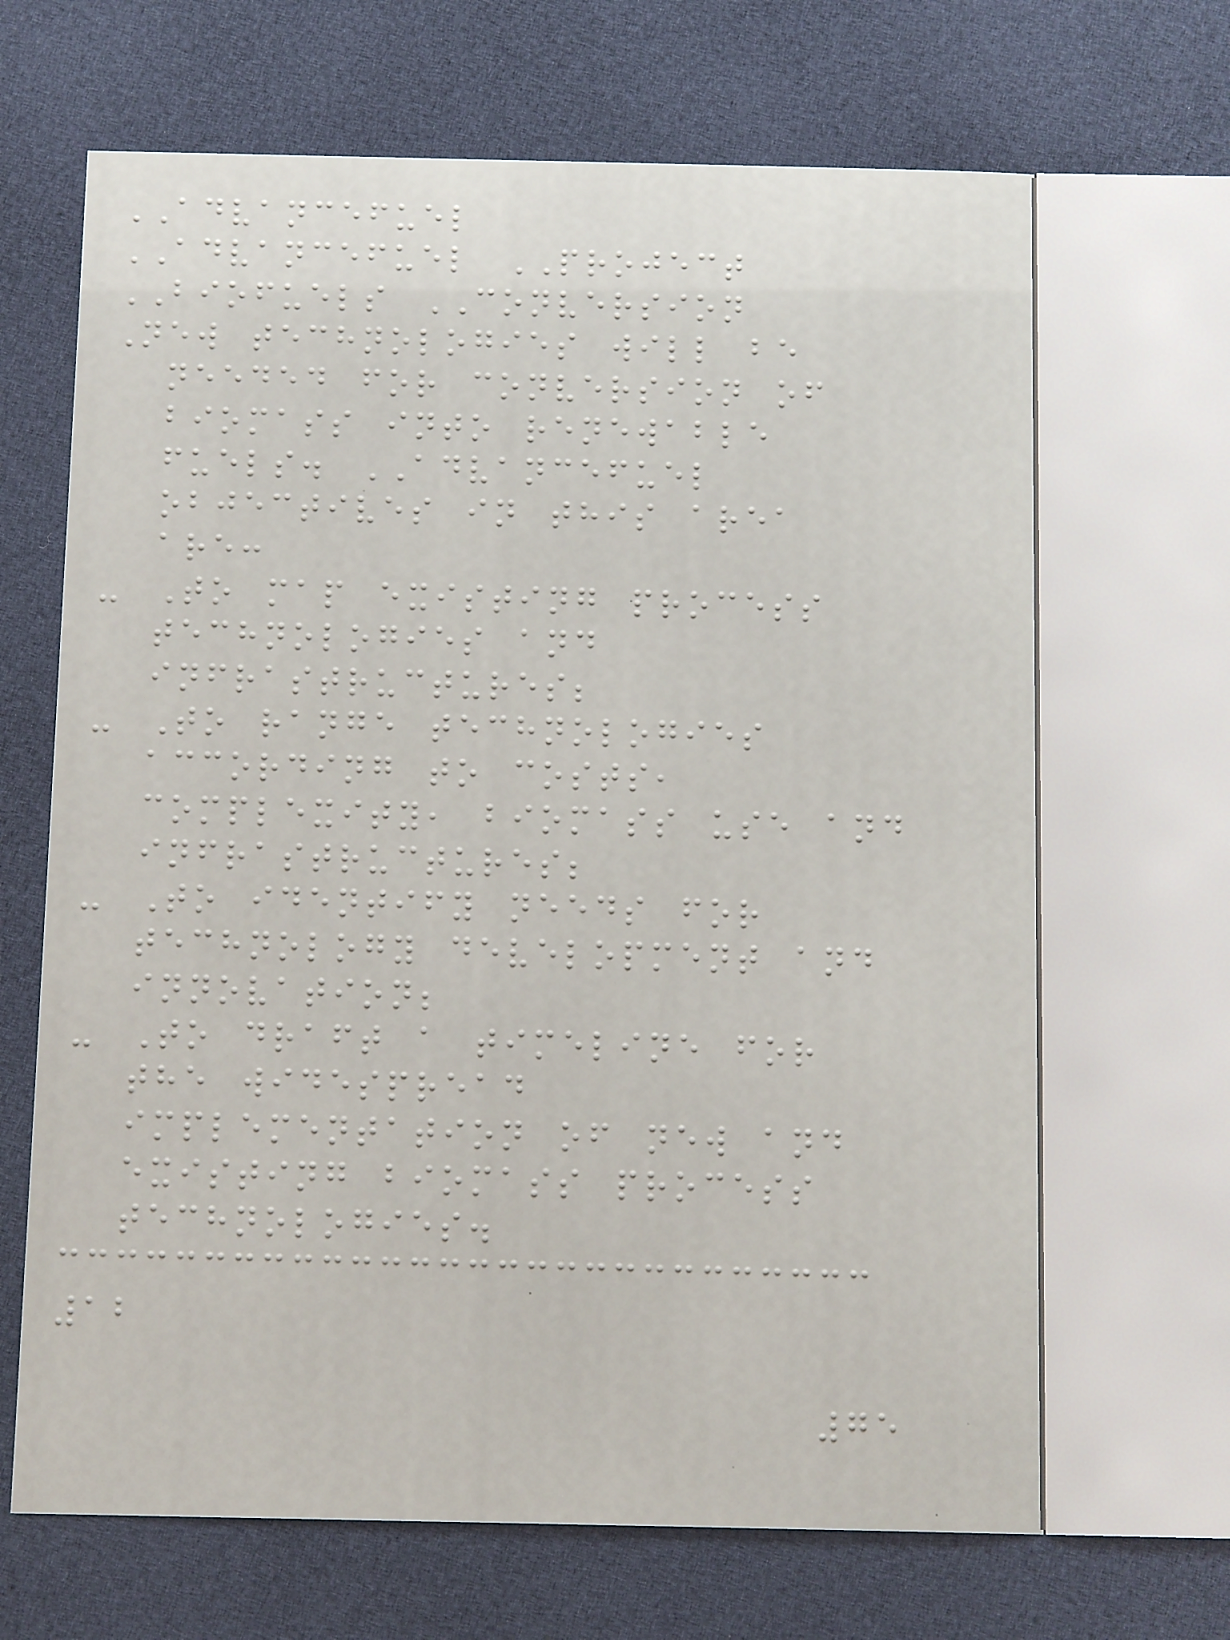ADVANCEFUEL
ADVANCEFUEL PROJECT
BIOFUELS CONVERSION
New technologies will be
needed for conversion of
biomass into renewable
fuels. ADVANCEFUEL
objectives in this area
are:
- To map existing process
technologies and
infrastructures;
- To range technologies
according to costs,
complexity, biomass use and
infrastructures;
- To identify needs for
technology development and
innovation;
- To draft a timeline for
the widespread
implementation of new and
existing biomass process
technologies.
12
75
